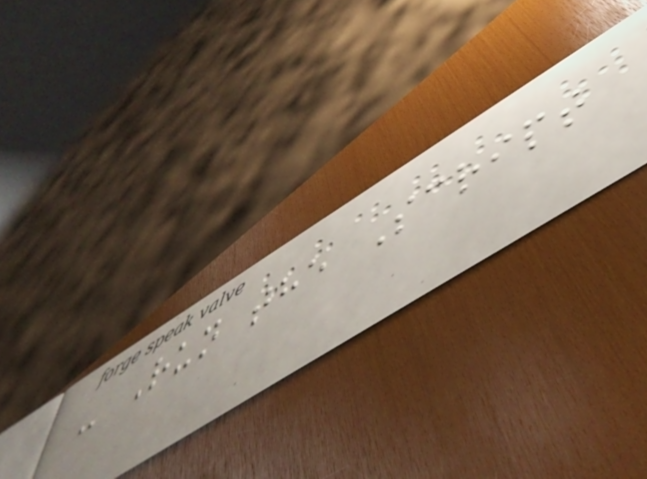- Run the Script
